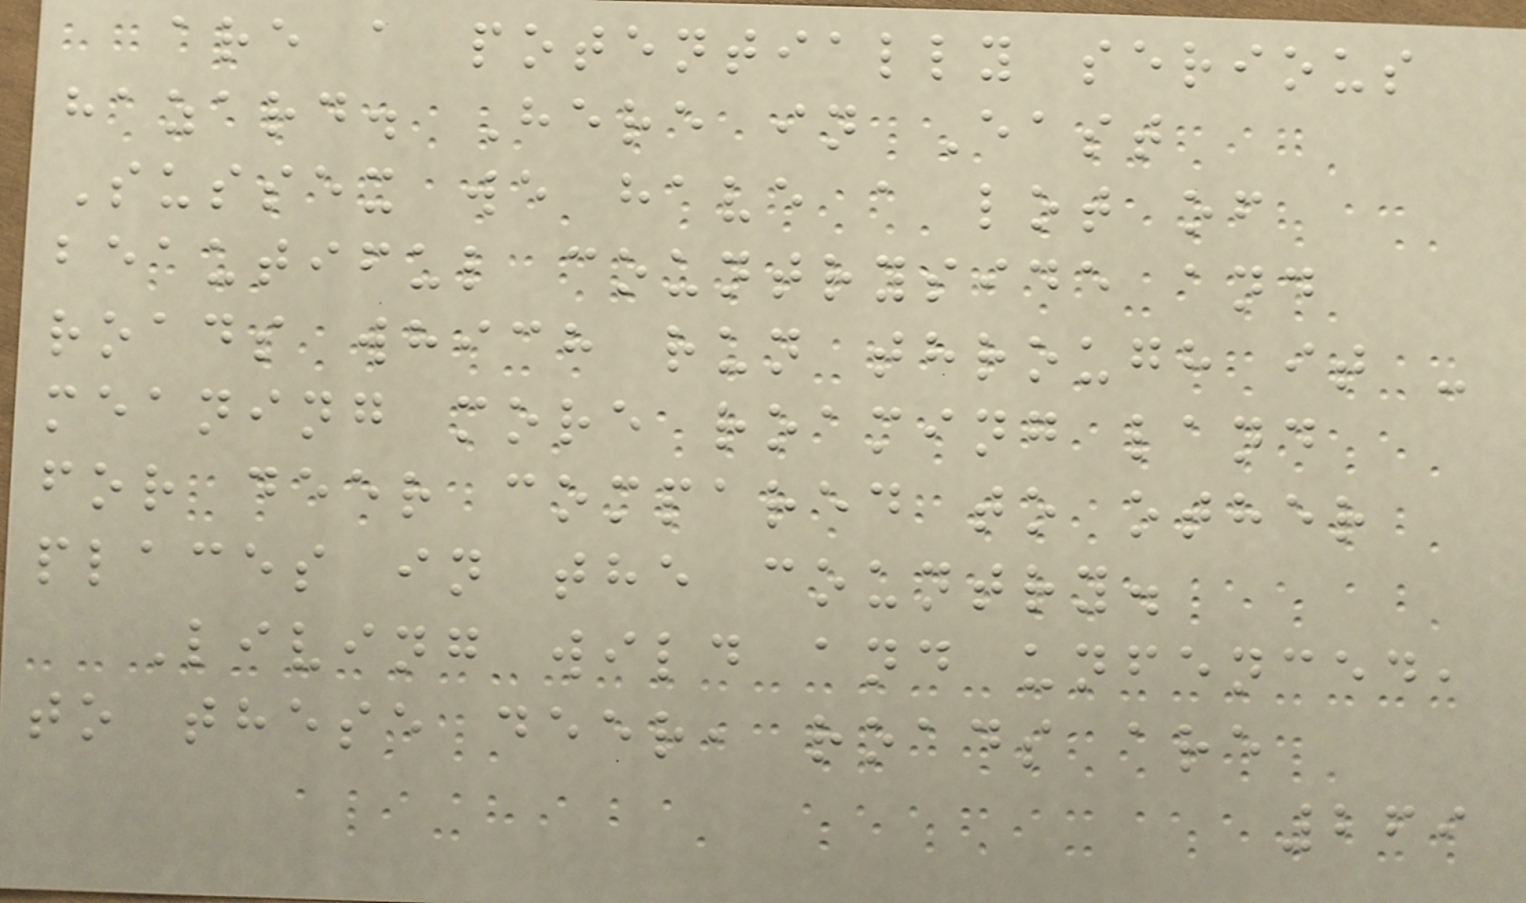are a potentially serious
hazard. Here in East
Sussex we have a lot of
beautiful countryside and
roads which run through it -
meaning more roaming land
for deer compared to other
places in the country.
Living wild and unfenced,
to these deer, roads are
269
